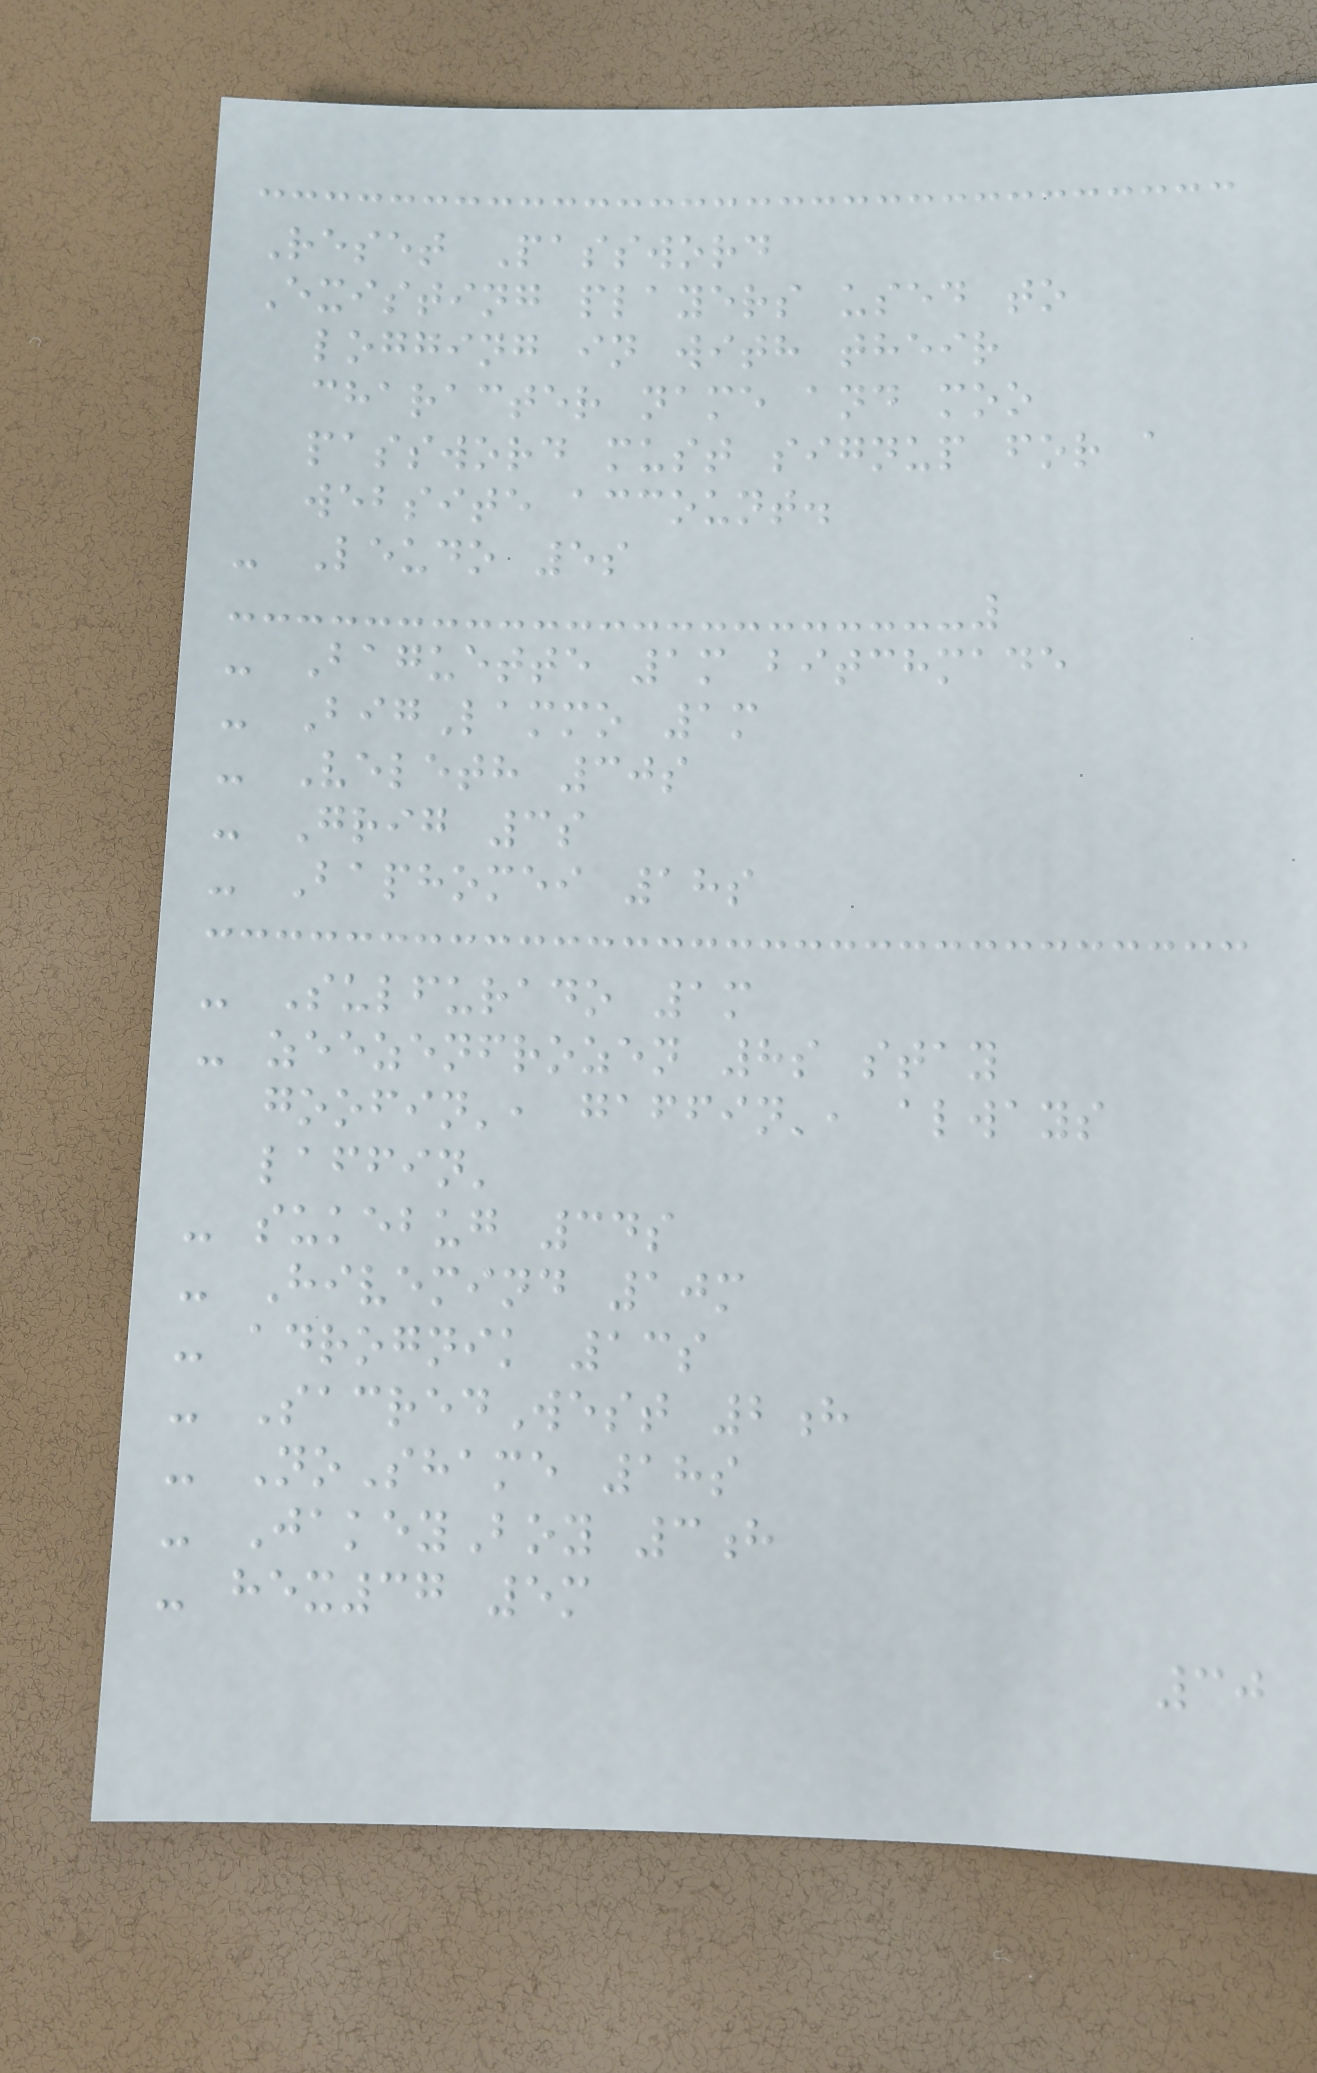Reset Password
Existing players used to
logging in with their
character name and moo
password must signup for a
website account.
- Leudo 5s
- Baguette 1m bitchmade
- BigLammo 1m
- Veleth 30s
- Grig 3s
- Baphomei 18s
- Sulfurado 1m
- zeezenfrozen 8s stay
goofin', gaffin', always
laffin'
- sukebug 34s
- Hivemind 10m
- adrognik 13s
- SacredWest 2h
- NoShame 18s
- JakeyBoy 3h
- hex37 5m
30
